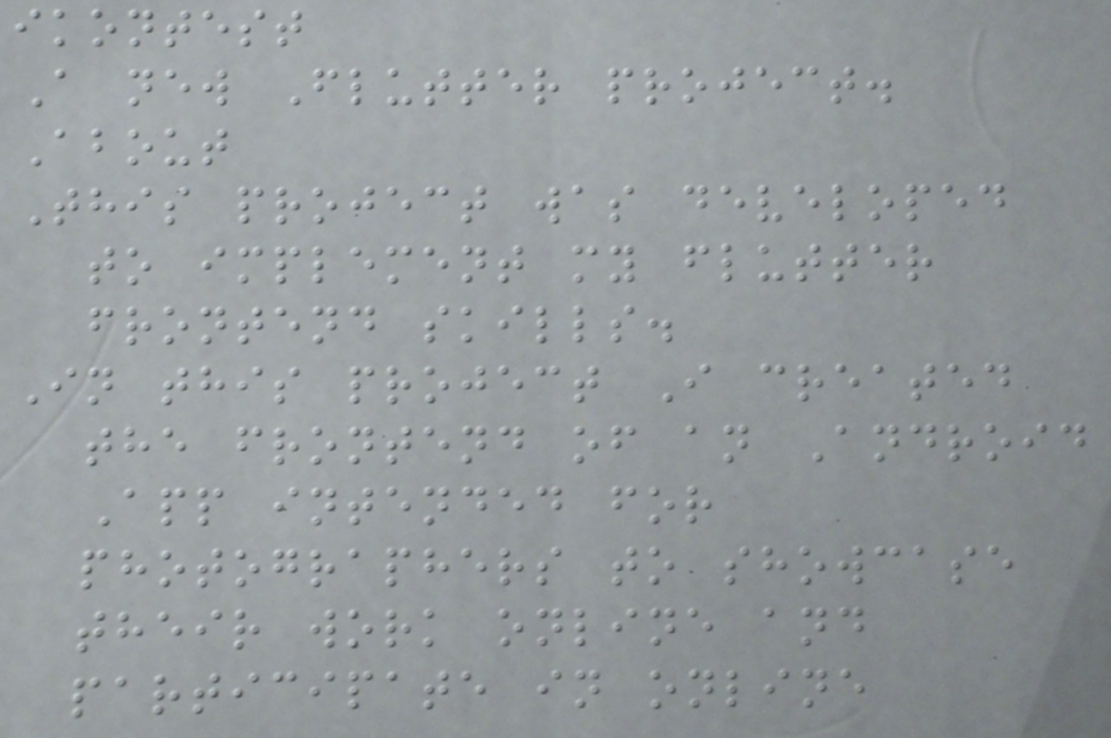ikontest
A new Flutter project.
About
This project was developed
to implement my flutter
frontend skills.
In this project I created
the frontend of an Android
App intended for
photographers to showcase
their work online and
participate in online
